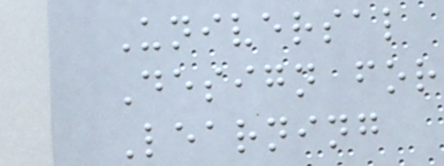Universal
Design for
Learning
